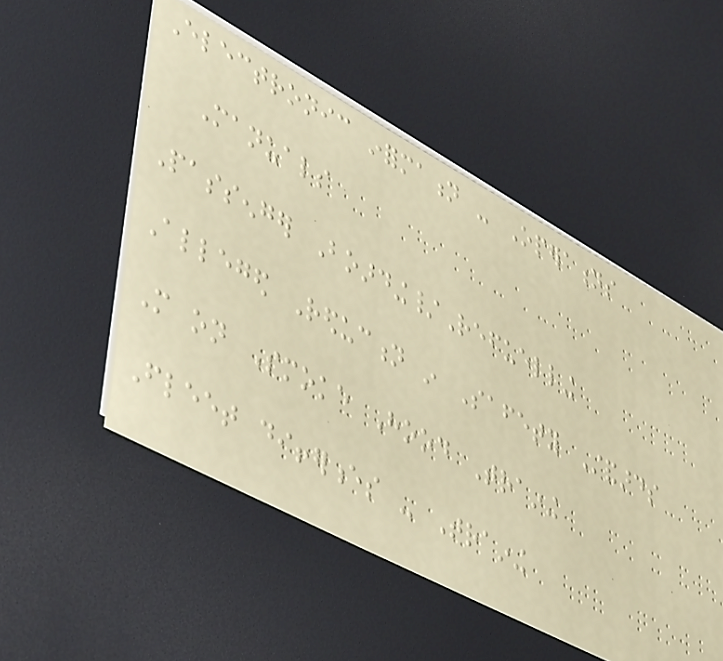Electronic information - Operations
Manuals
Passenger Boarding/Refuelling
Alleged Reduction in Safety Standards
More on Smoke Hood Training
Fleet differences - Training
